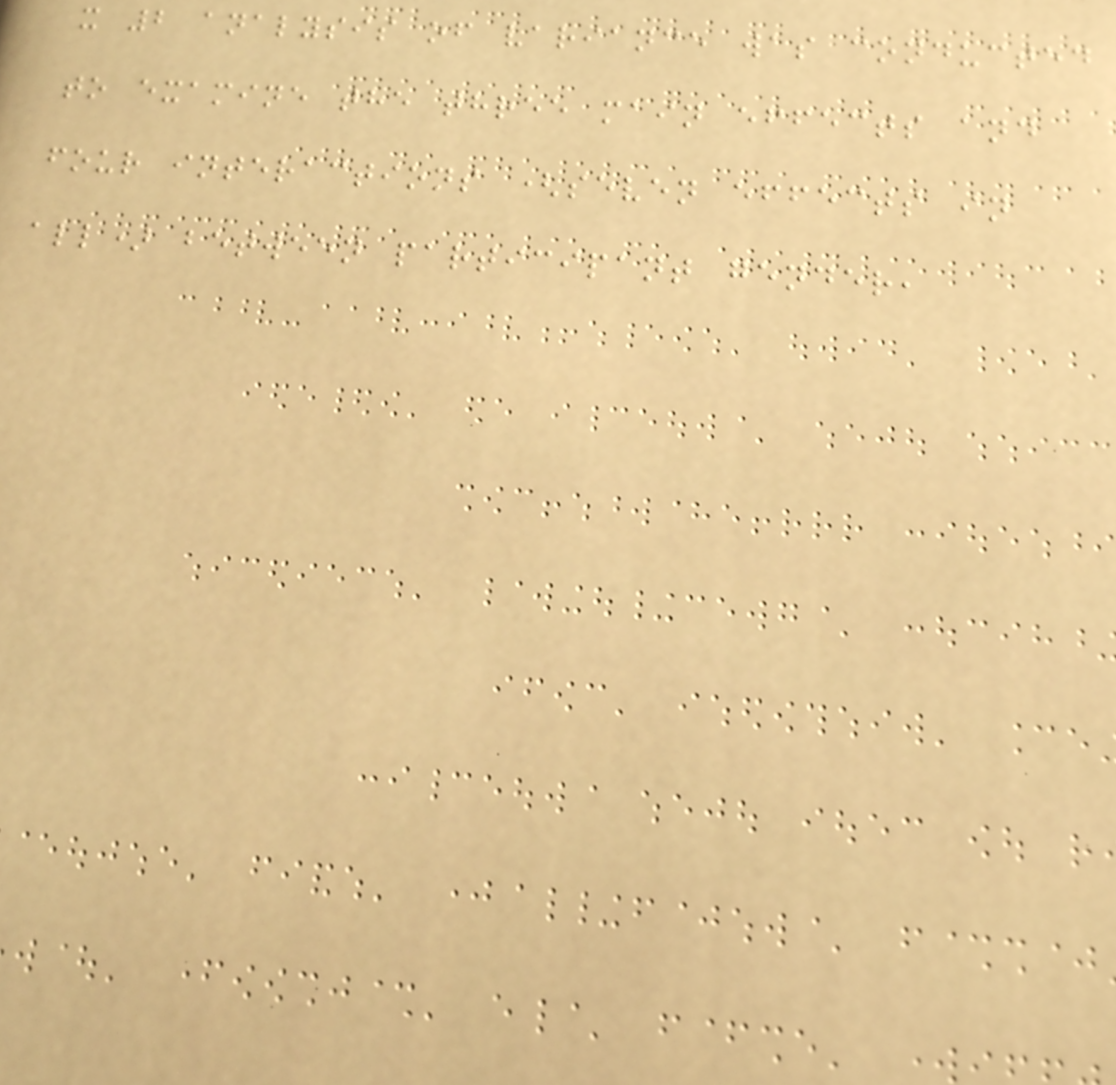x 2 analysis of variance was conducted
to examine the three main effects and
four interactions (seven effects in
all) between participant gender,
